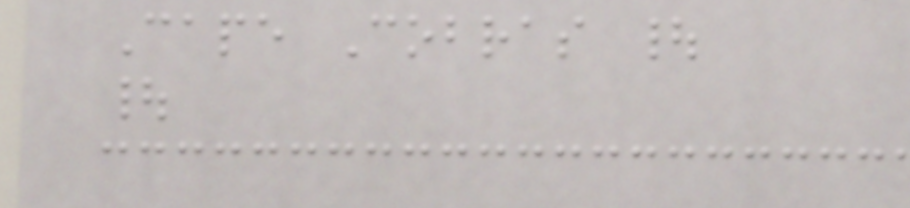Cape Cobras |
|
